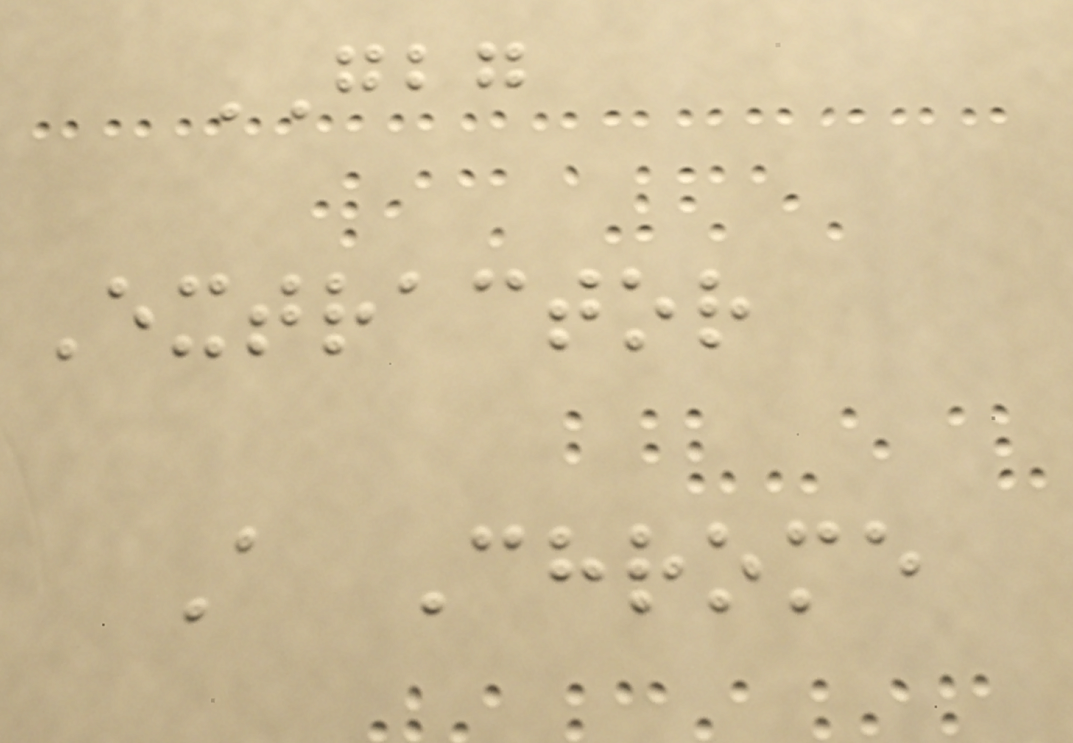GBG
Extractor
A Chrome
